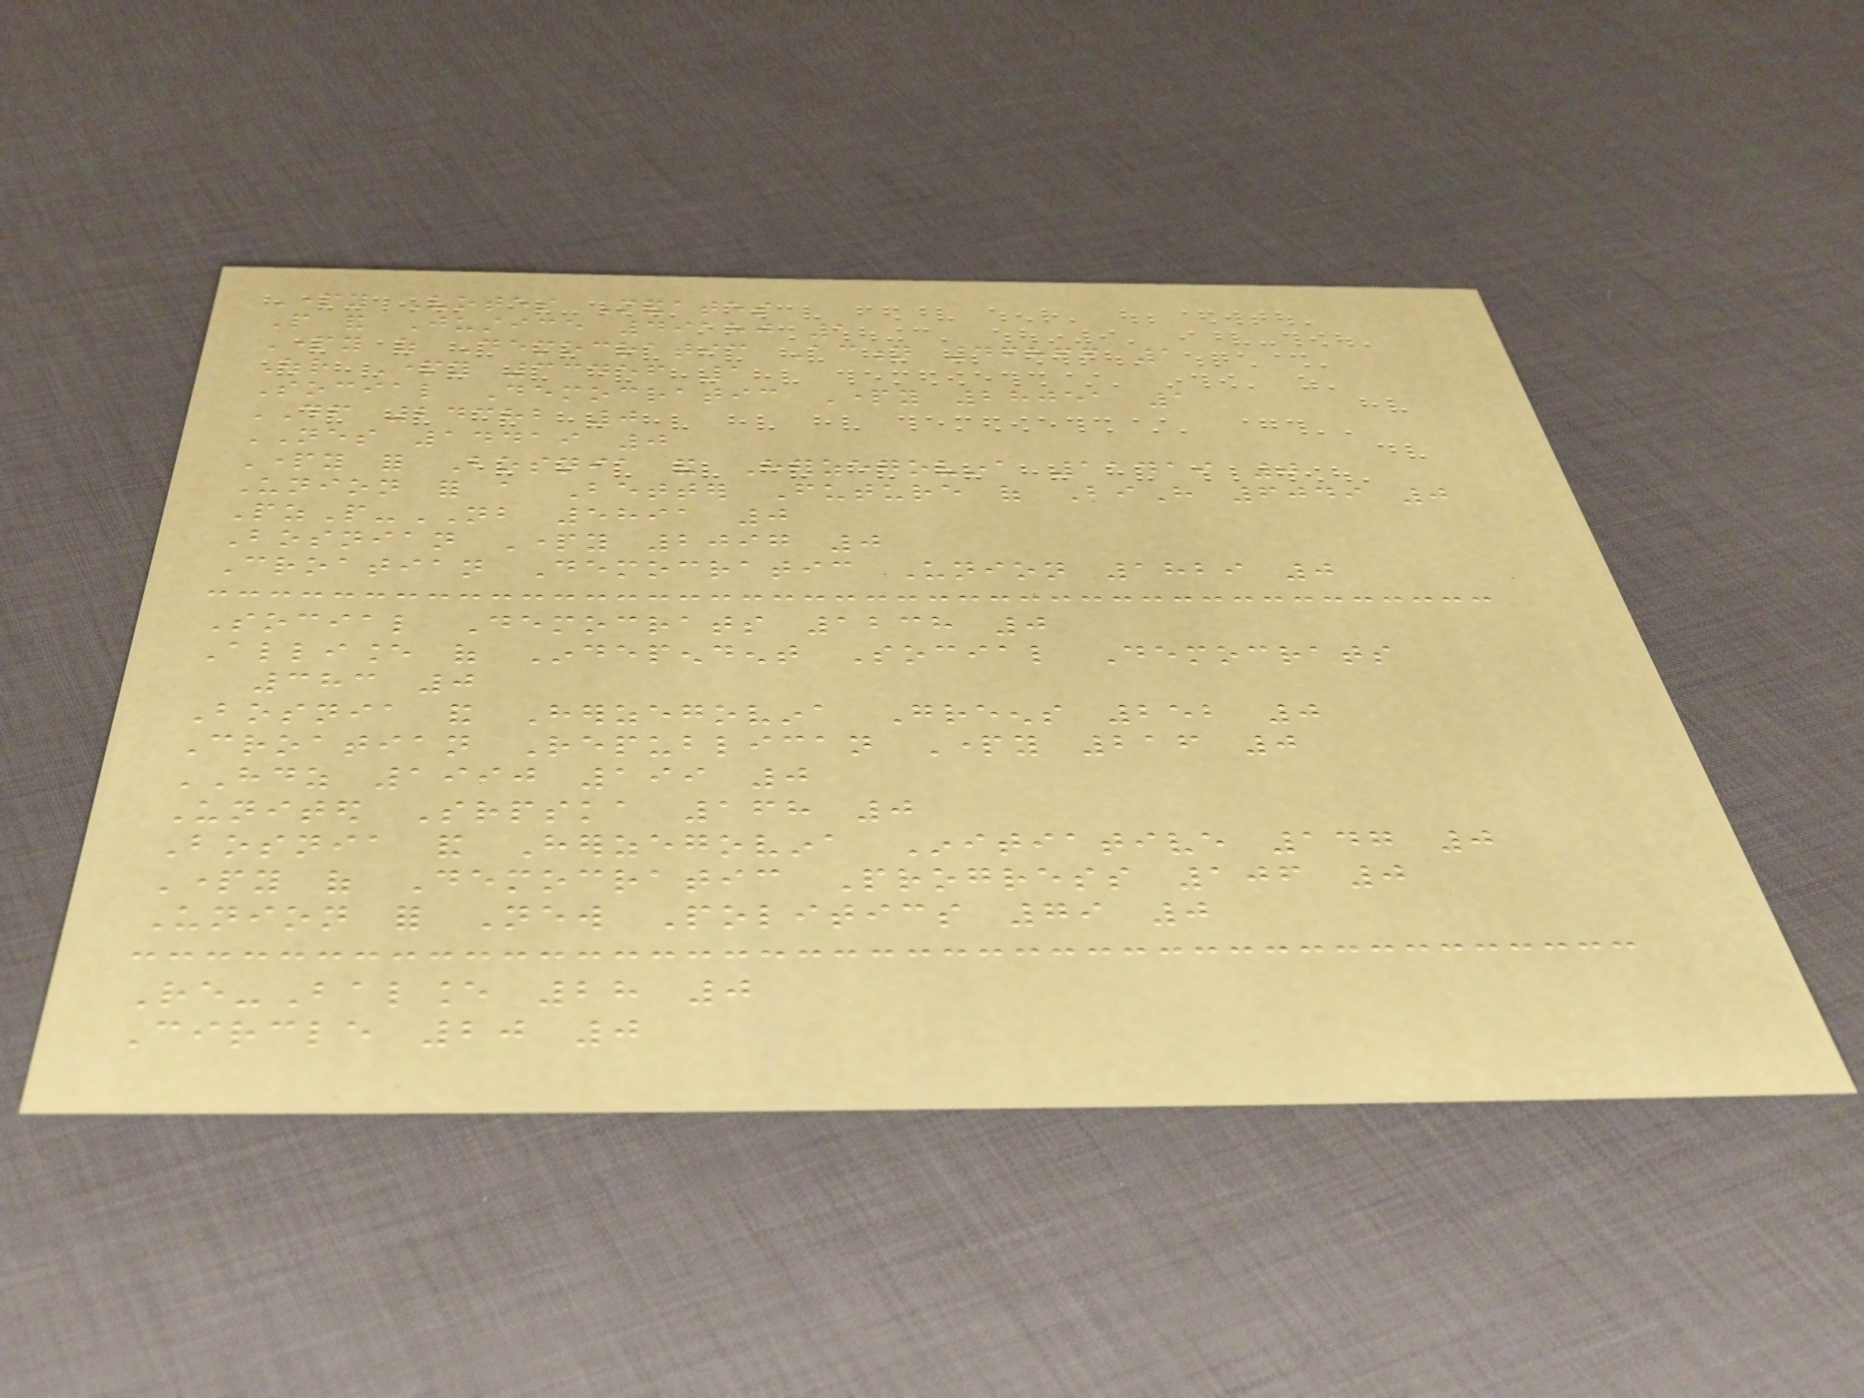Party Votes Mandates
People and Justice 49180 1
Party of Democratic Action 46866 1
Our Party 33456 1
Social Democratic Party 28051 1
DF 24382 0
NES 14419 0
Party for Bosnia and Herzegovina 11419 0
Union for a Better Future of BiH 6049 0
PzP-NB 5891 0
Bosnian Party 2097 0
Croatian Democratic Union 1829 0
Social Democrats 1238 0
Alliance of Independent Social Democrats
383 0
Bosnia and Herzegovina Greens 252 0
Croatian Republican Party 216 0
HDZ 1990 199 0
United Srpska 168 0
Bosnia and Herzegovina Initiative 147 0
Party of Democratic Progress 106 0
Union for New Politics 79 0
Re-Balance 28 0
Circle 20 0
